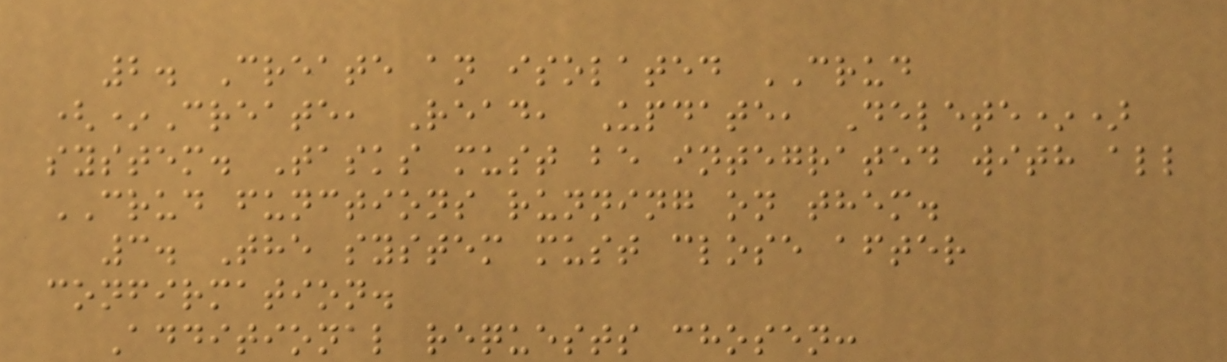2. Create an isolated CRUD
(*Create, Read, Update, Delete*)
system. Tasks must be integrated with all
CRUD functions running on them.
3. The system must close after
confirmation.
Additional requests chosen:
